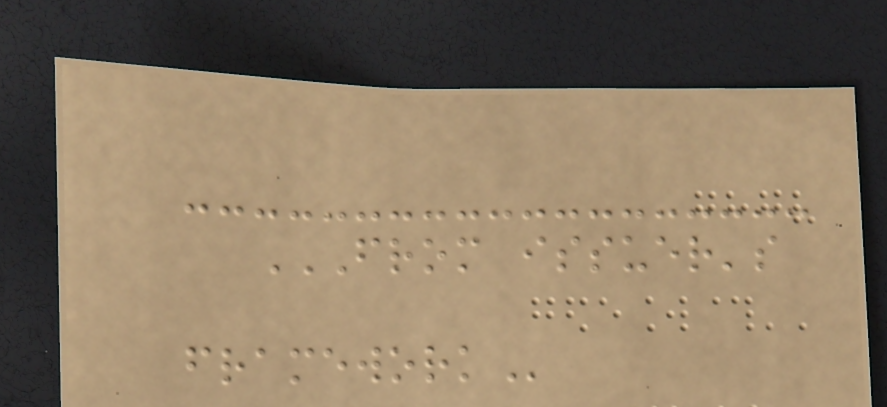FROM ISSUER'S
FRAMEWORK
